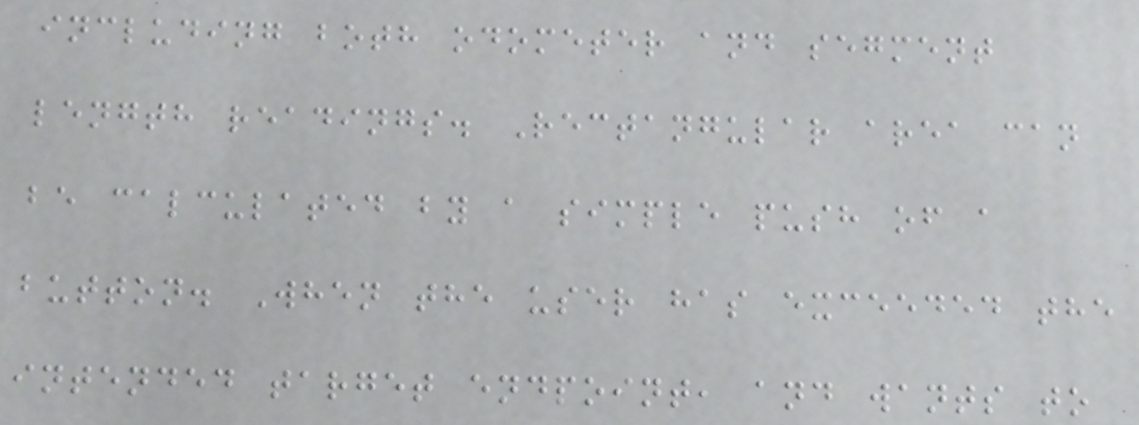including both odometer and segment
length readings. Rectangular area can
be calculated by a simple push of a
button. When the user has exceeded the
intended target endpoint, and wants to
